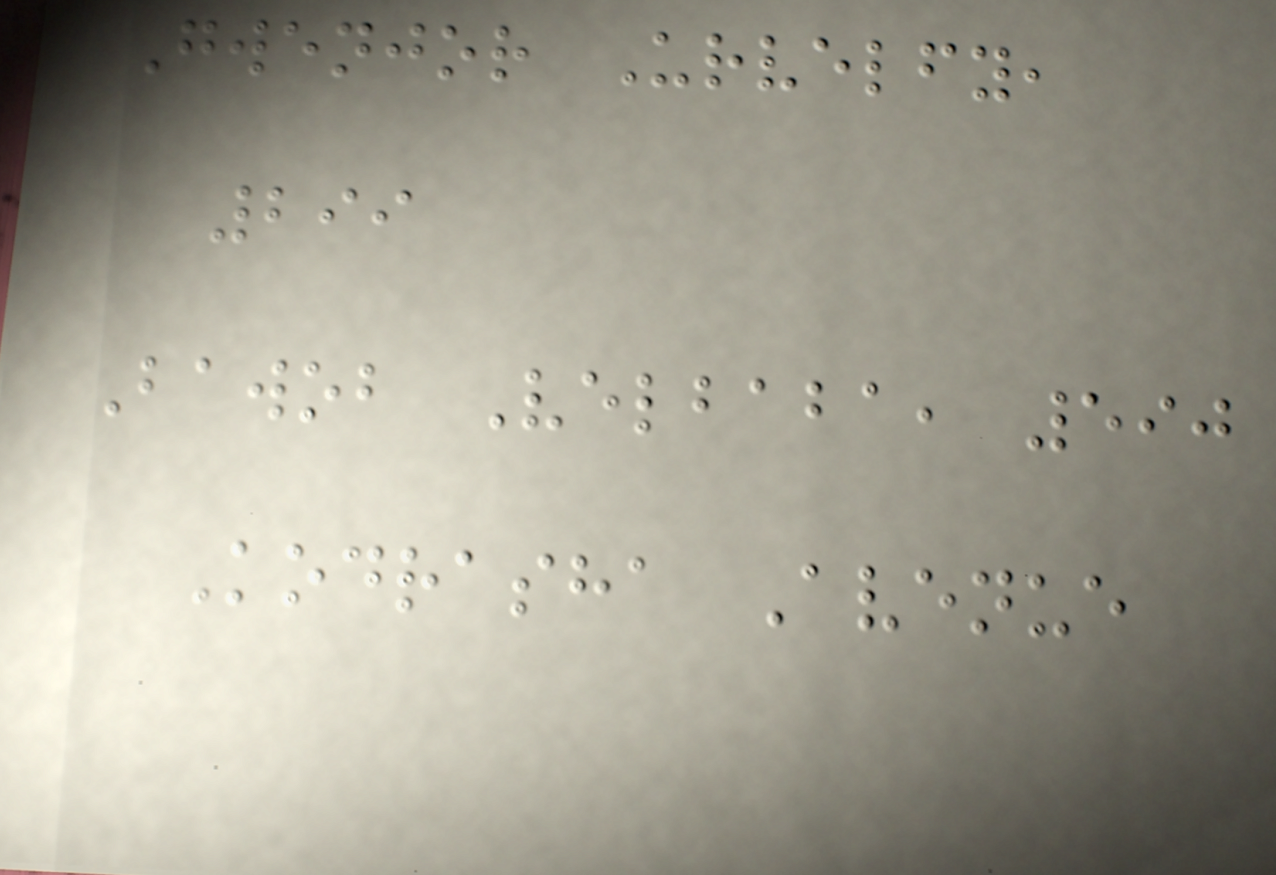Gwenjor Urvelfy,
299
Bawob Velbaba, 590
Kodrasha Avenue
